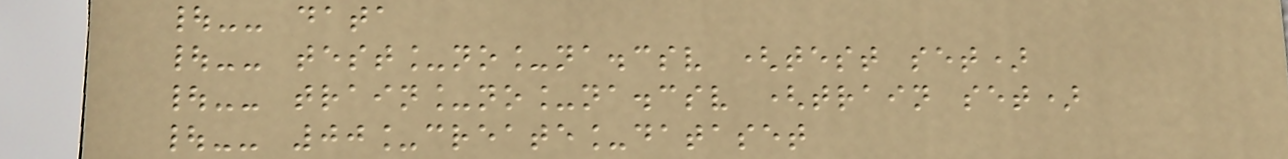|-- data
|-- test_no_na.csv (test set)
|-- train_no_na.csv (train set)
|-- 00_create_dataset
